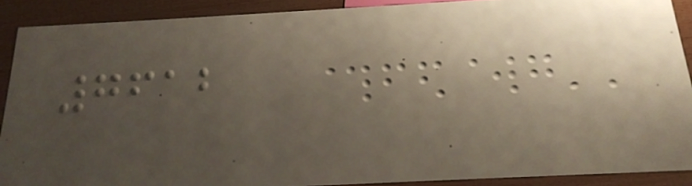7612
